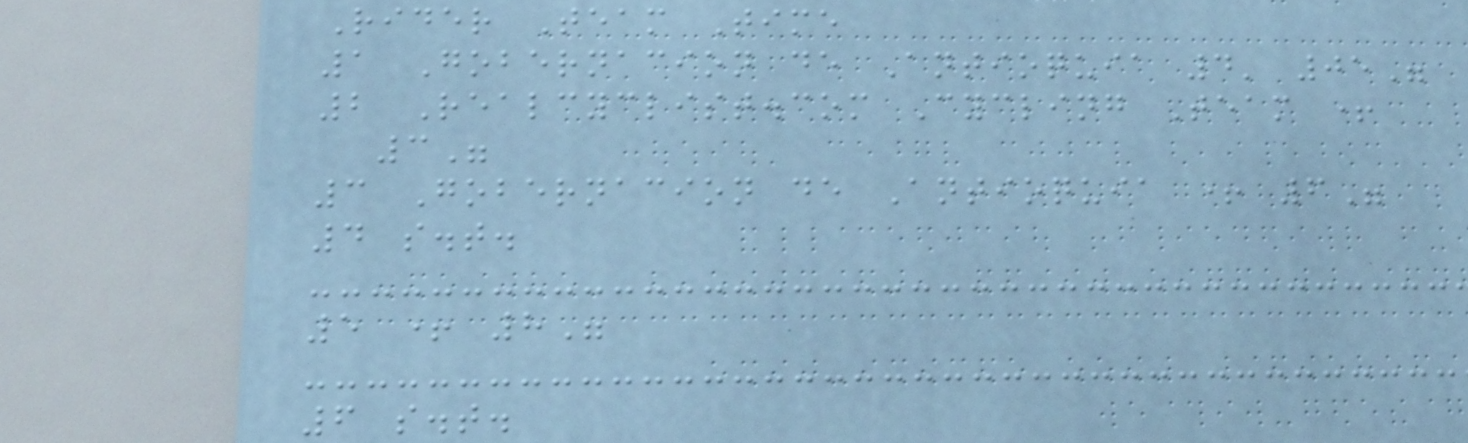Rider Team Time
1 Gobernacion de Antioquia 4' 05"
2 Realcyclist.com Cycling Team +
3"
3 Gobernacion de Antioquia + 6"
4 s.t.
5 + 8"
6 s.t.
